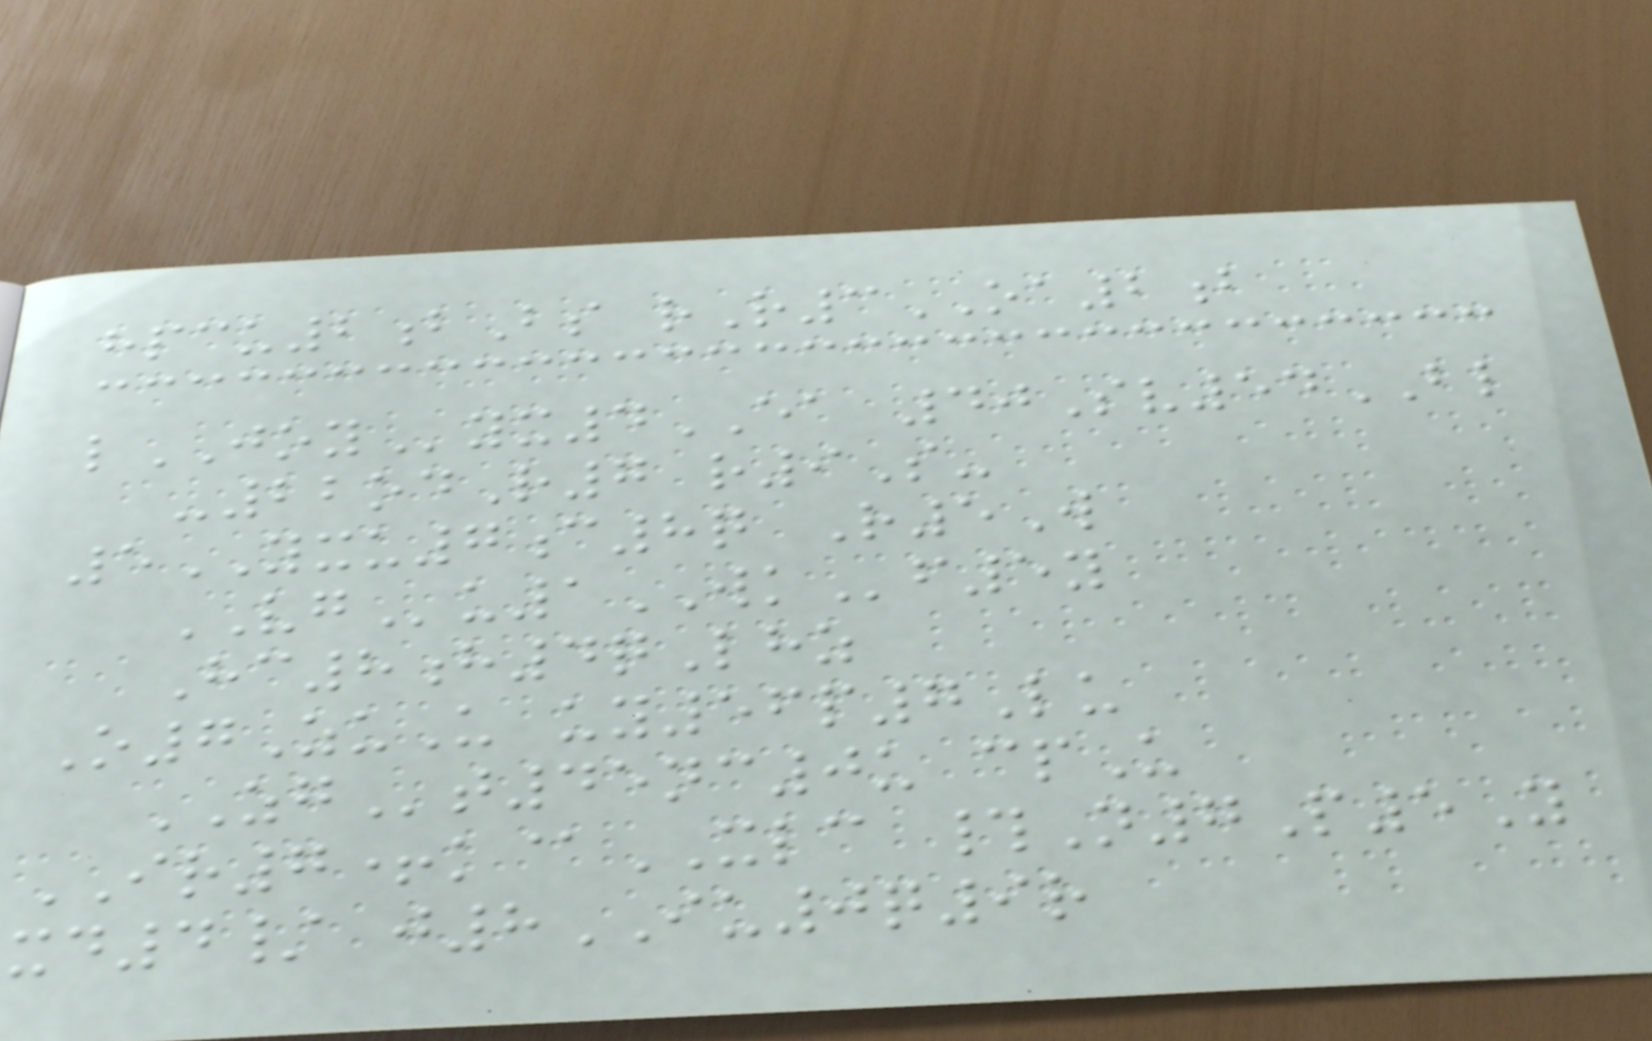hpcu2bBs rR3OA2b
lJOYyx4EA 40Sv54BL
-22odR7 r9S-
5YXU7c8q R5W
VGu1WKf5y
Hc8h4qLhz
O7ZuU uy56p7Lu
ZGt45nc0u cpU
IR7+k@XLC #N7P5Y
xd4/ j8IU0q9r
